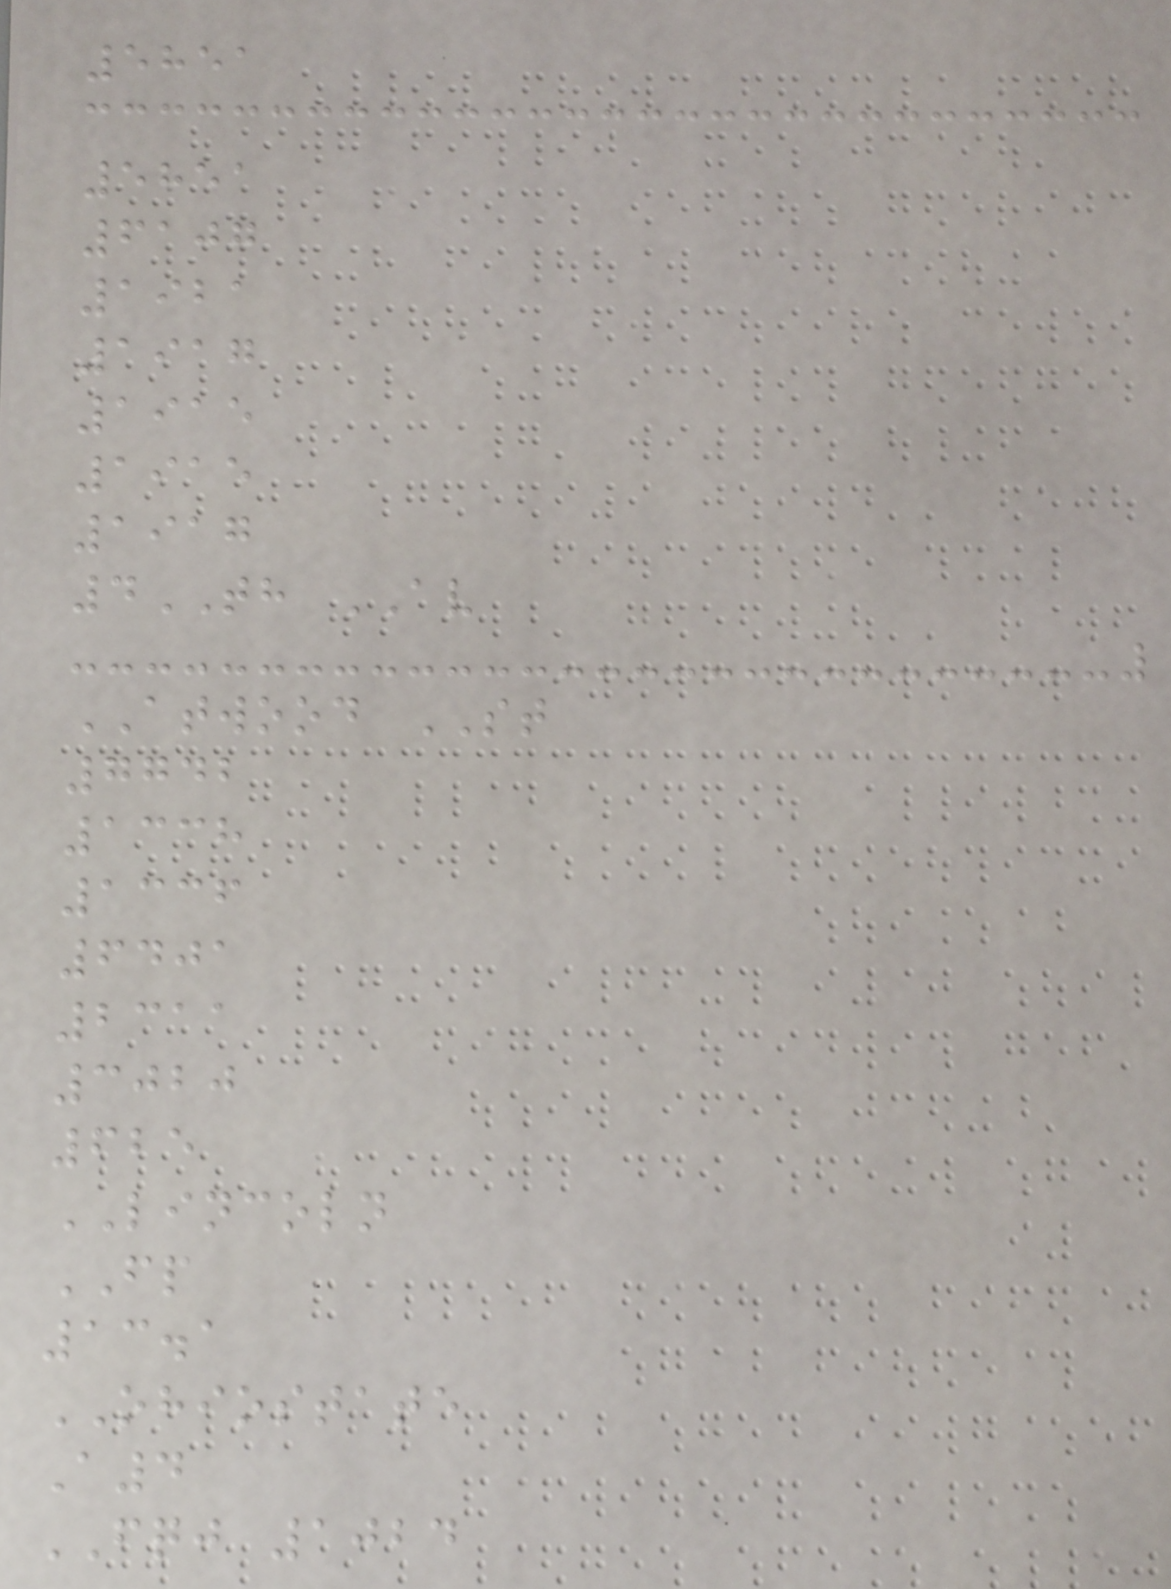5851
5851
6107
1921
1917
1915
1915
1917
4TH AV
ATWOOD ST
7742
1338
1336
6401
2311
3020
625
LINCOLN
FP
13.1
OHIOSTATE
A4
FQJ 1024
